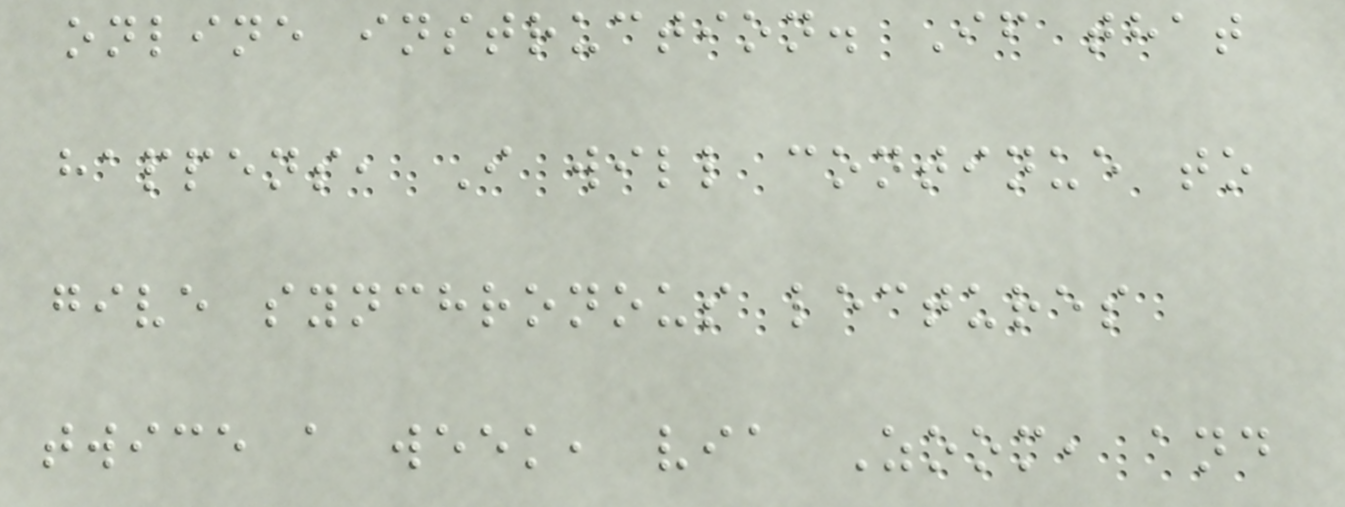online instruction. If that
happens, I will continue to
give synchronous lectures
twice a week, via Zoom, and
